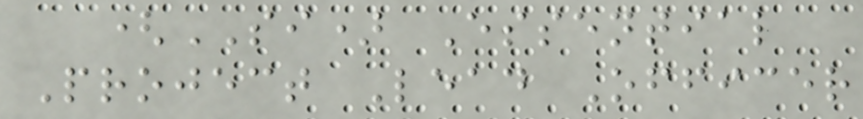(SI) Essential
Project Lead Officer
